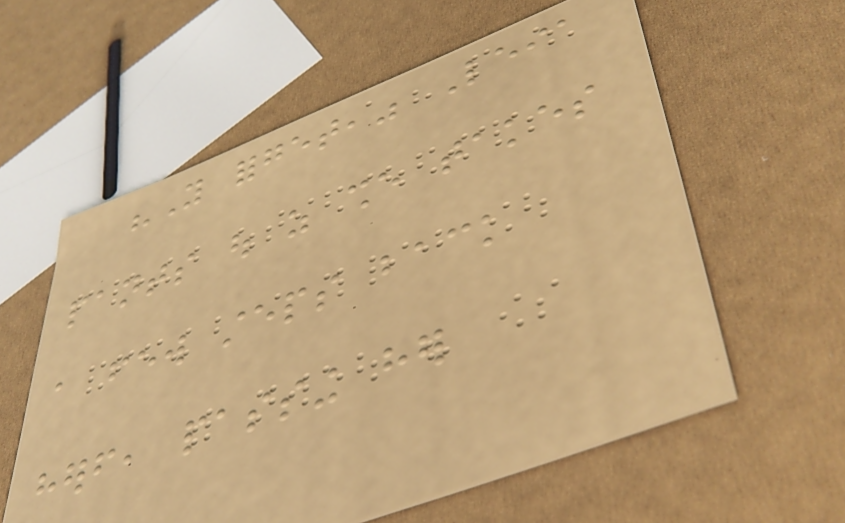"You forget," Leia
pants out as she takes
a few steps back
herself, passing her
